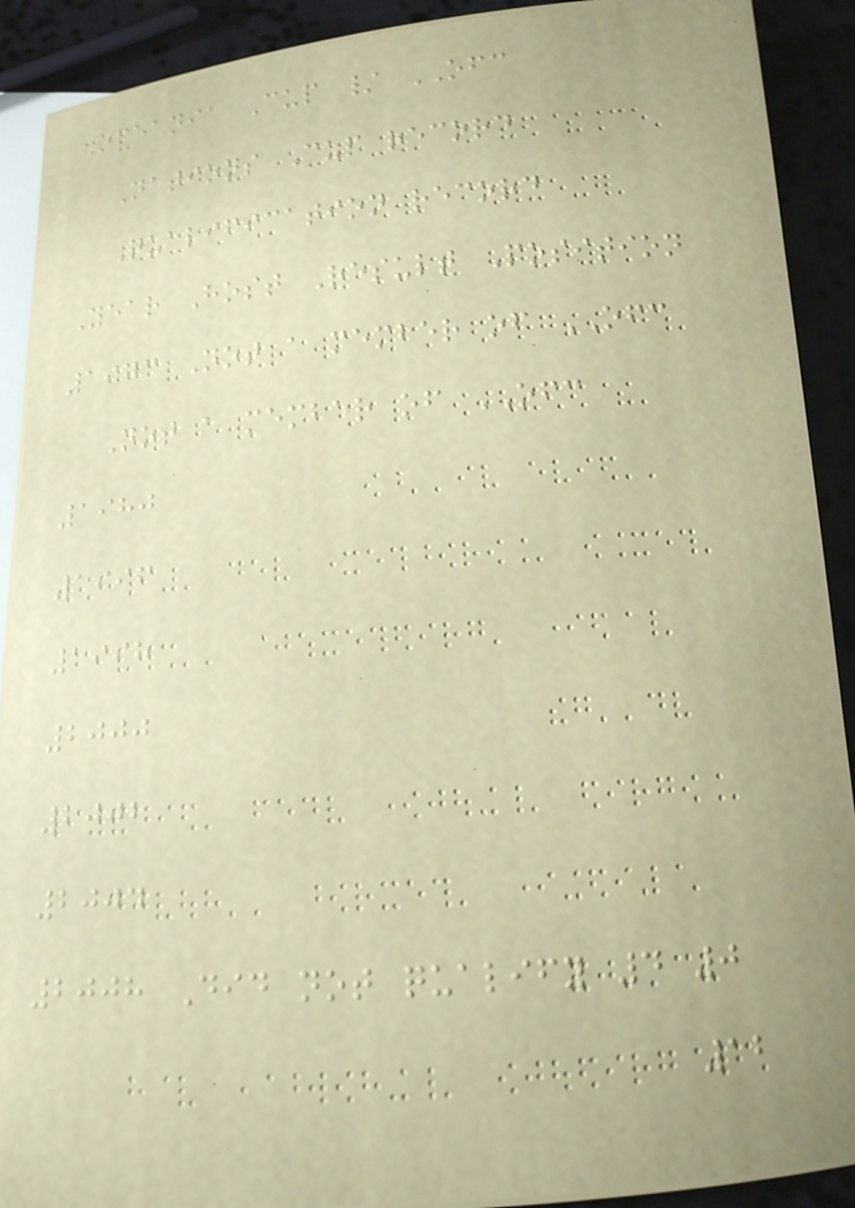Oceania Cup / OFC
Nations Cup record
Qualification record
Year Host Result Position
1973 Not a member of OFC
Not a member of OFC
1980
1996
1998
2000
2002
2004
2008 Did not qualify 4 0
12
